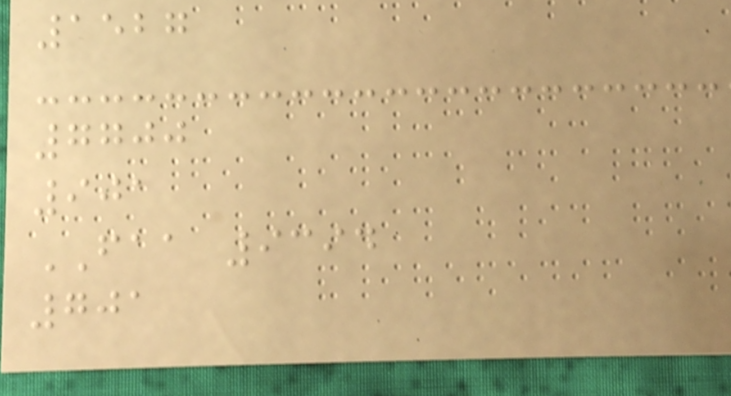1527
7700
901
FAA 9394
701
